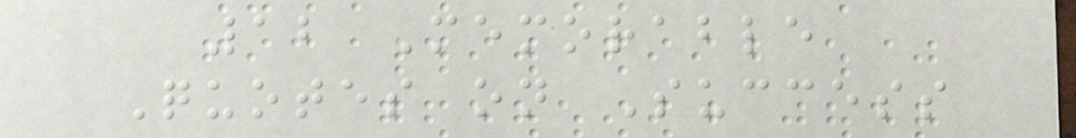12 Memorable
Quotes on Success
